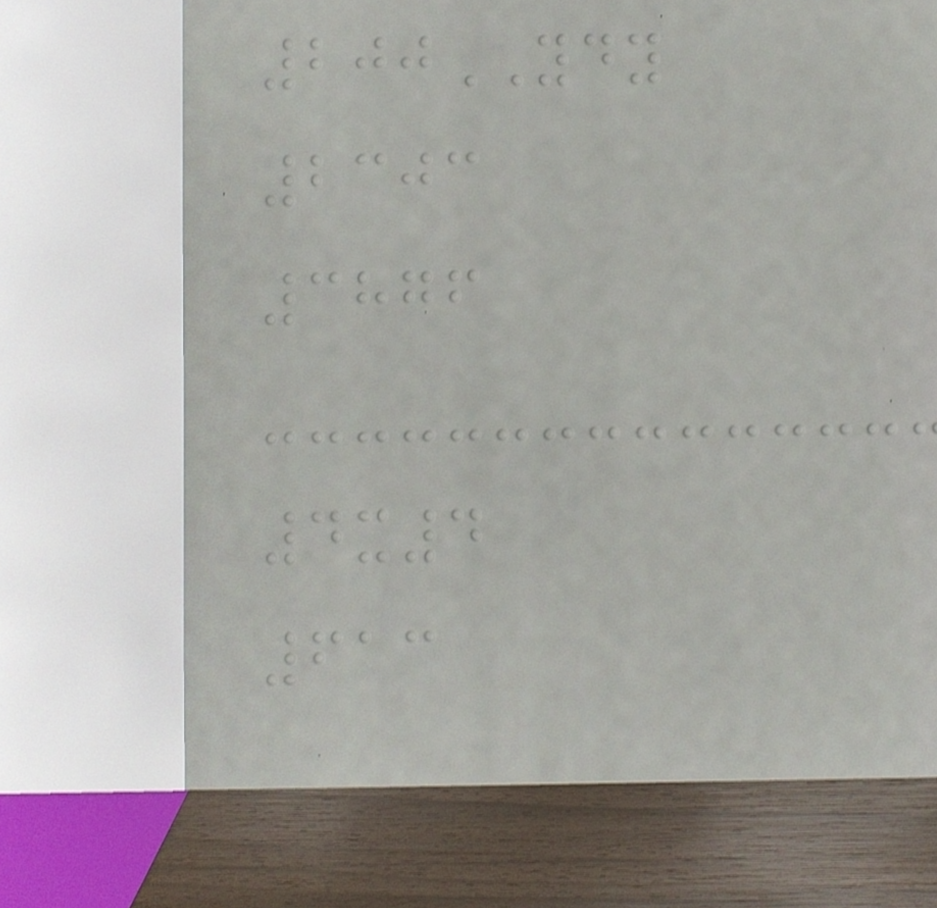200YDY
2303
3876
4x4
613
